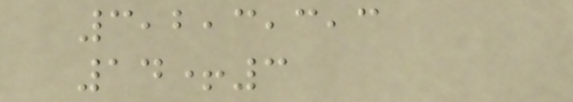3,2,3,3,3
14+3
